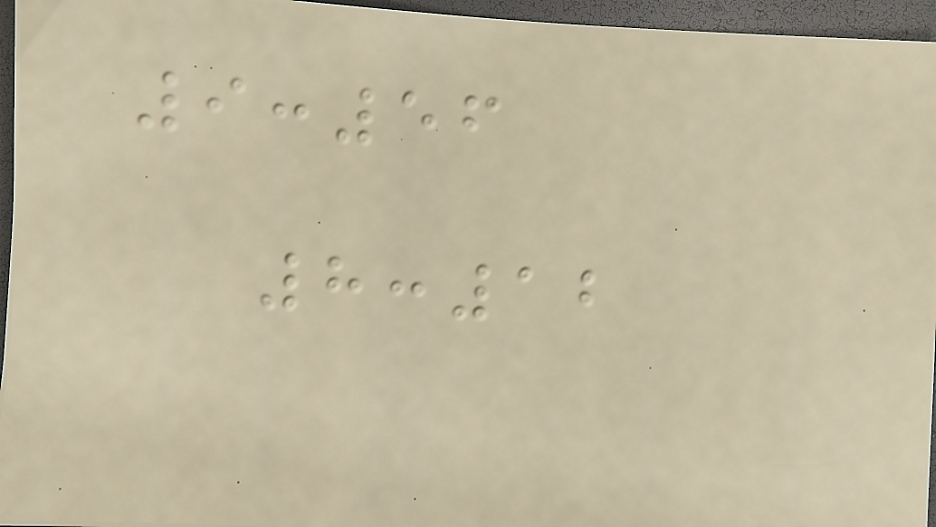9:56
8:12
